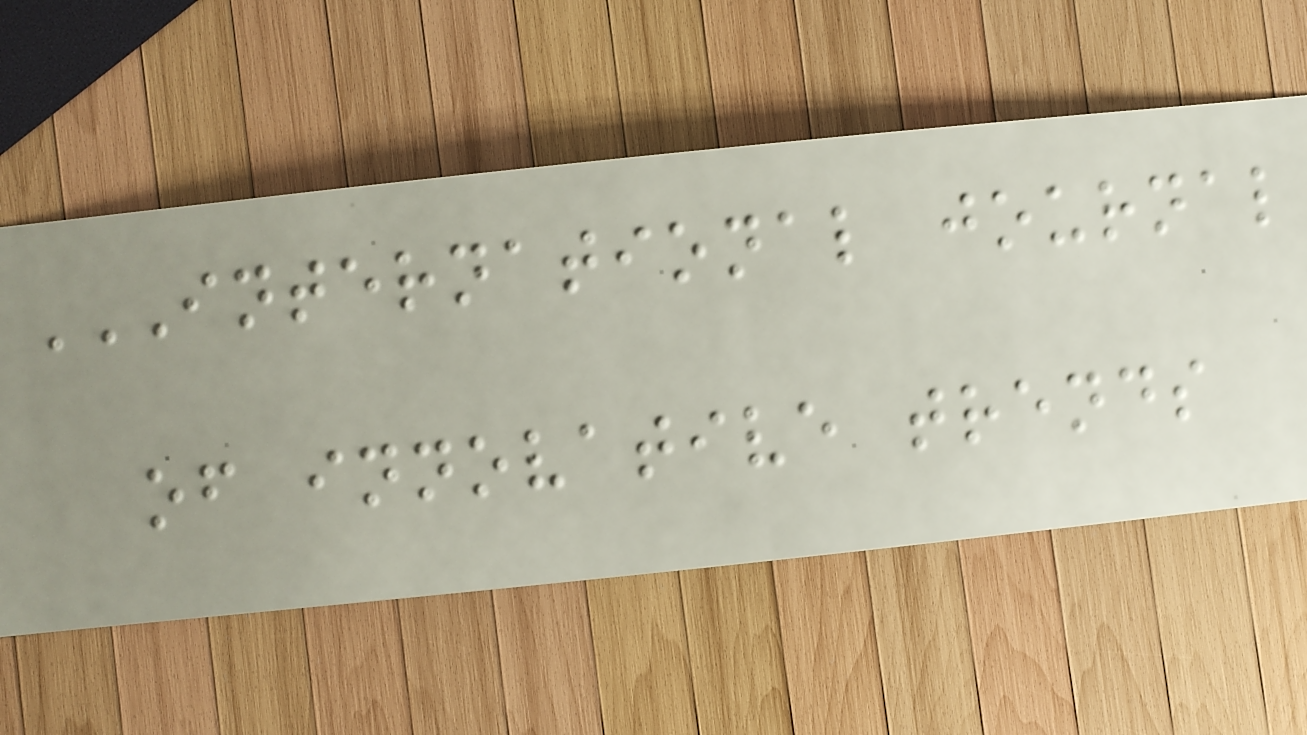INTERNATIONAL JOURNAL
OF INNOVATIVE TRENDS
